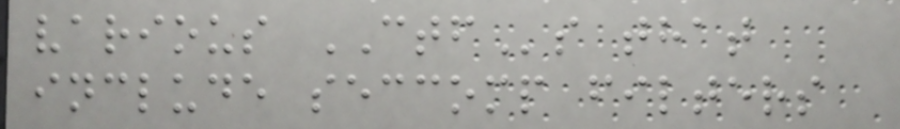various CTFs that
include seccomp filters
